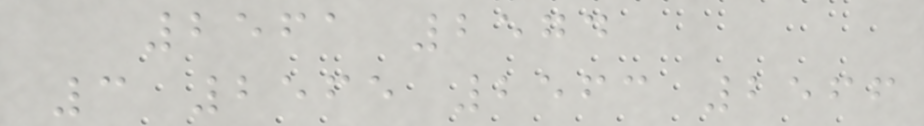2561 2574
3 2565 2563 2566
